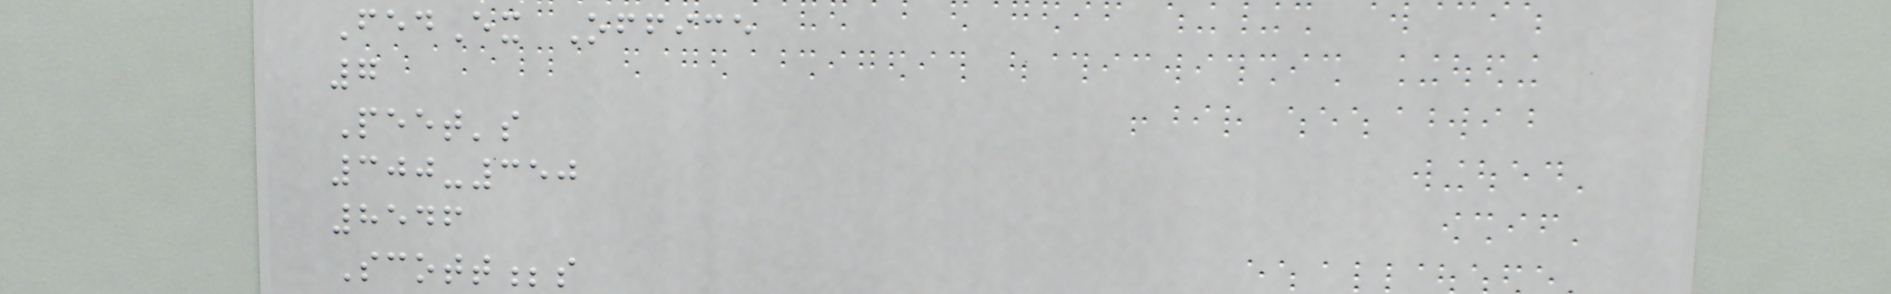FedEx Office
7
Peet's
300-350
8546
Scott;s
